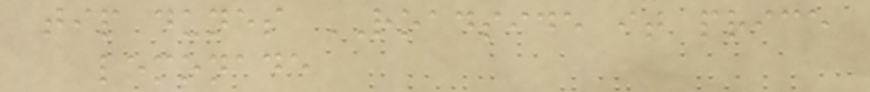tip dunes ROADSIDE it price
lemonade
